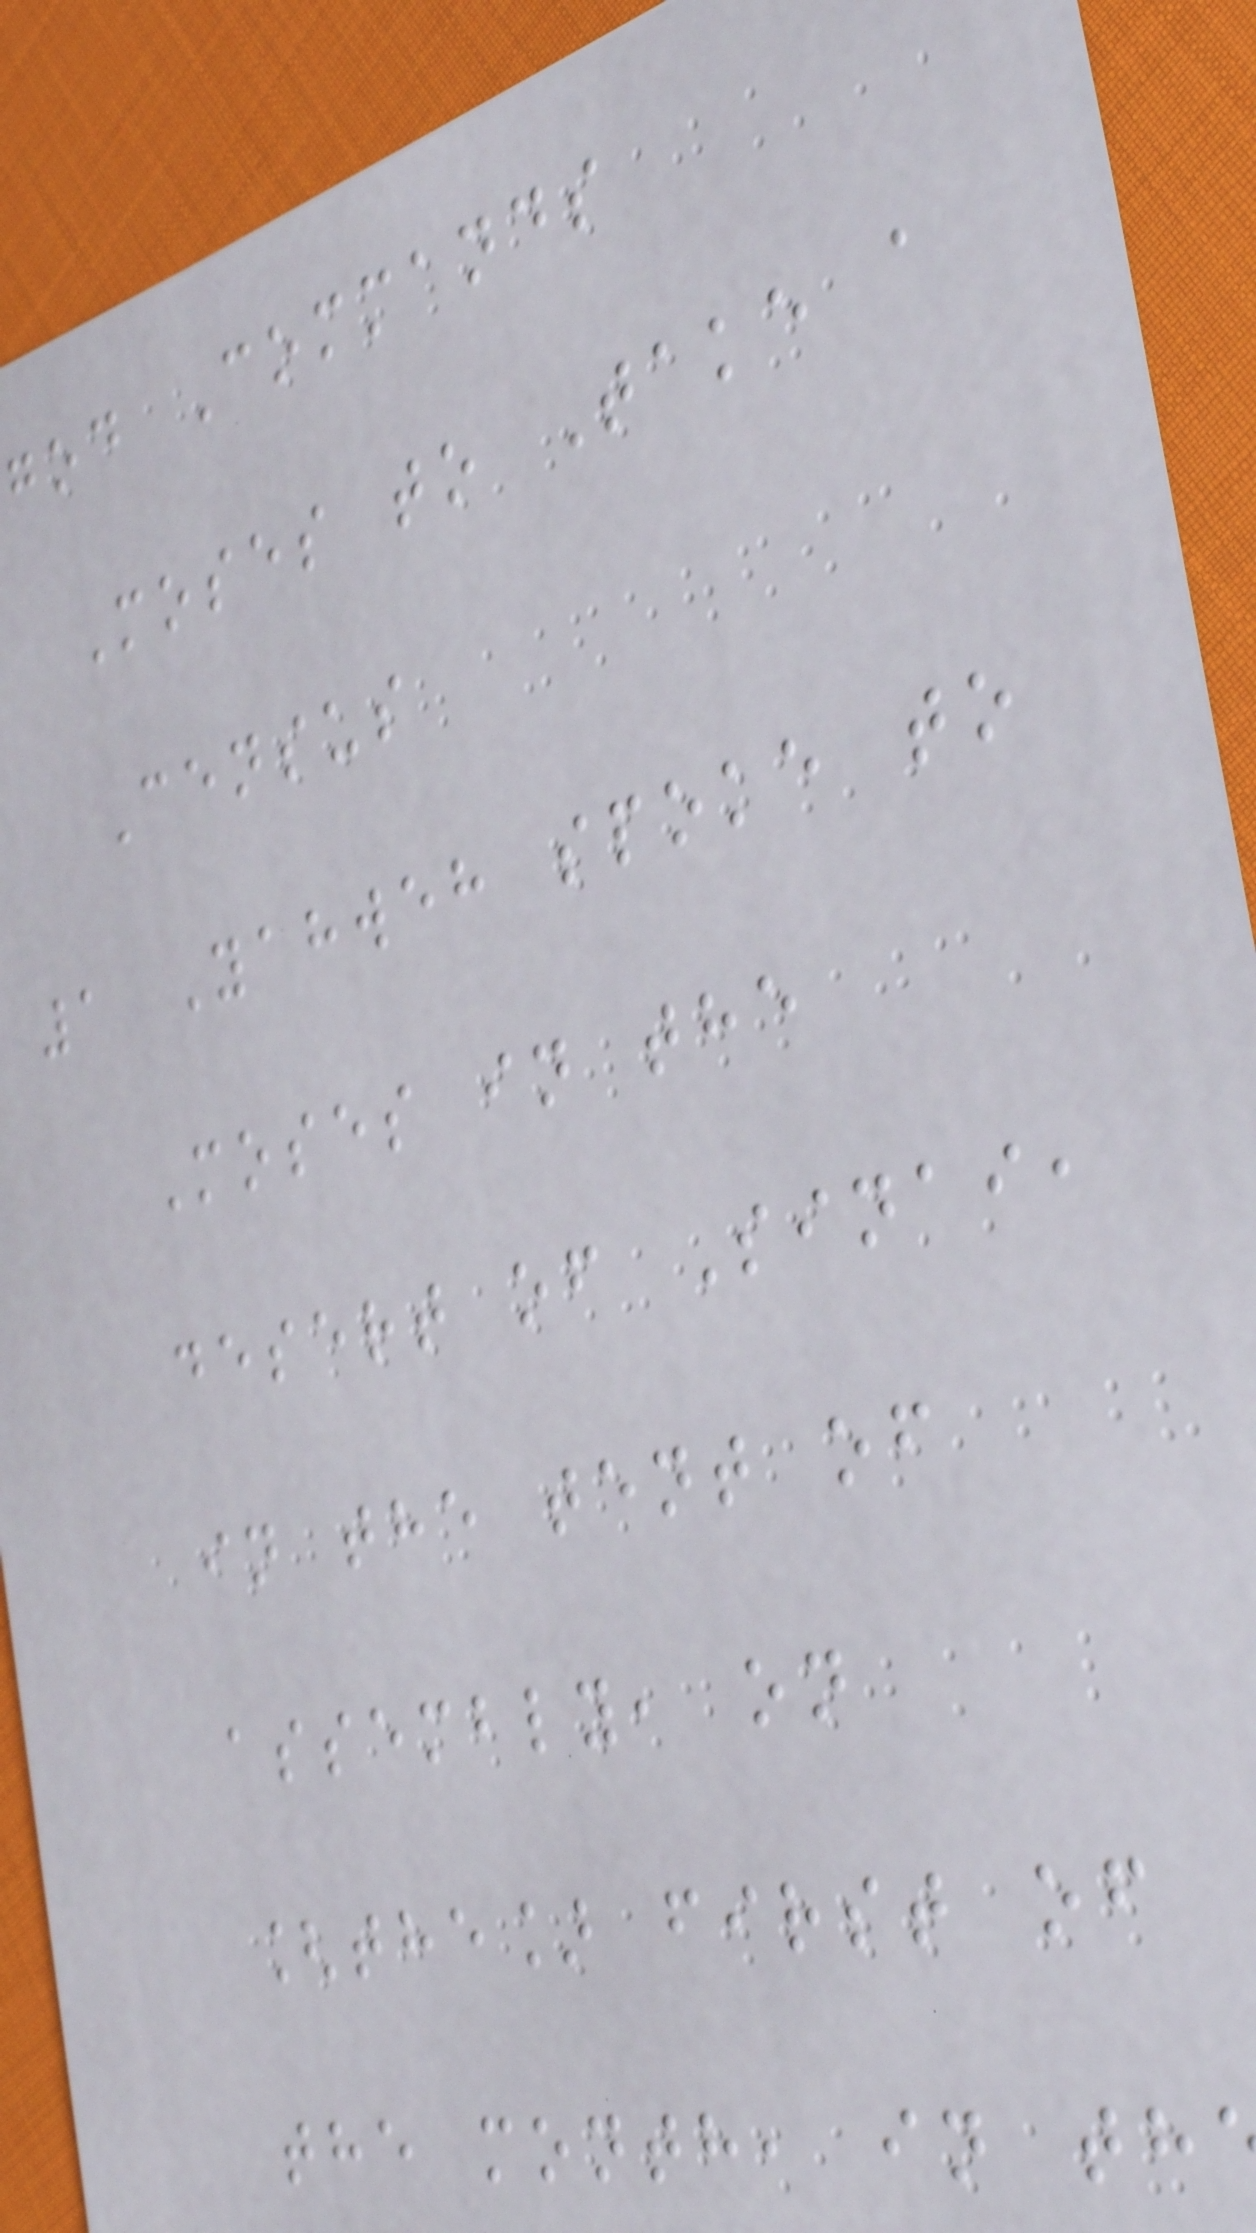god Commands
Moses to Take a
Census
1 Yahweh spoke to
Moses in the
desert of Sinai,
in the tent of
assembly, on
[the] first of
the month, in th
